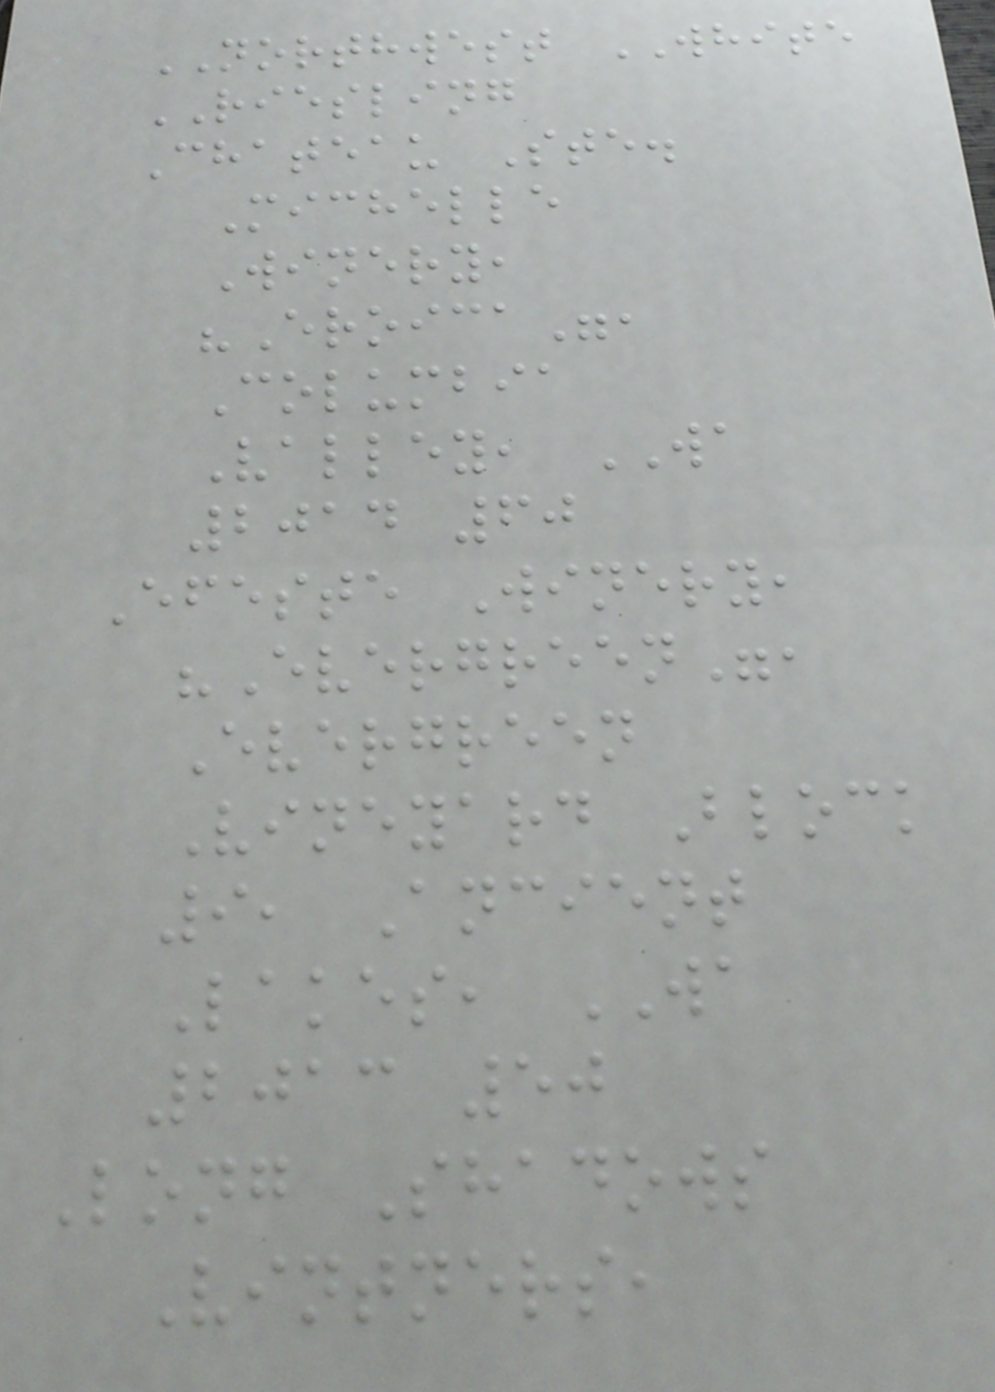NORTHWEST WHITE
RIESLING
Chateau Ste.
Michelle
Winery,
"Eroica",
Columbia
Valley, WA
2014 60
Efeste Winery,
"Evergreen",
Evergreen
Vineyard Block
9, Ancient
Lakes, WA
2013 50
Long Shadows
Vintners,
